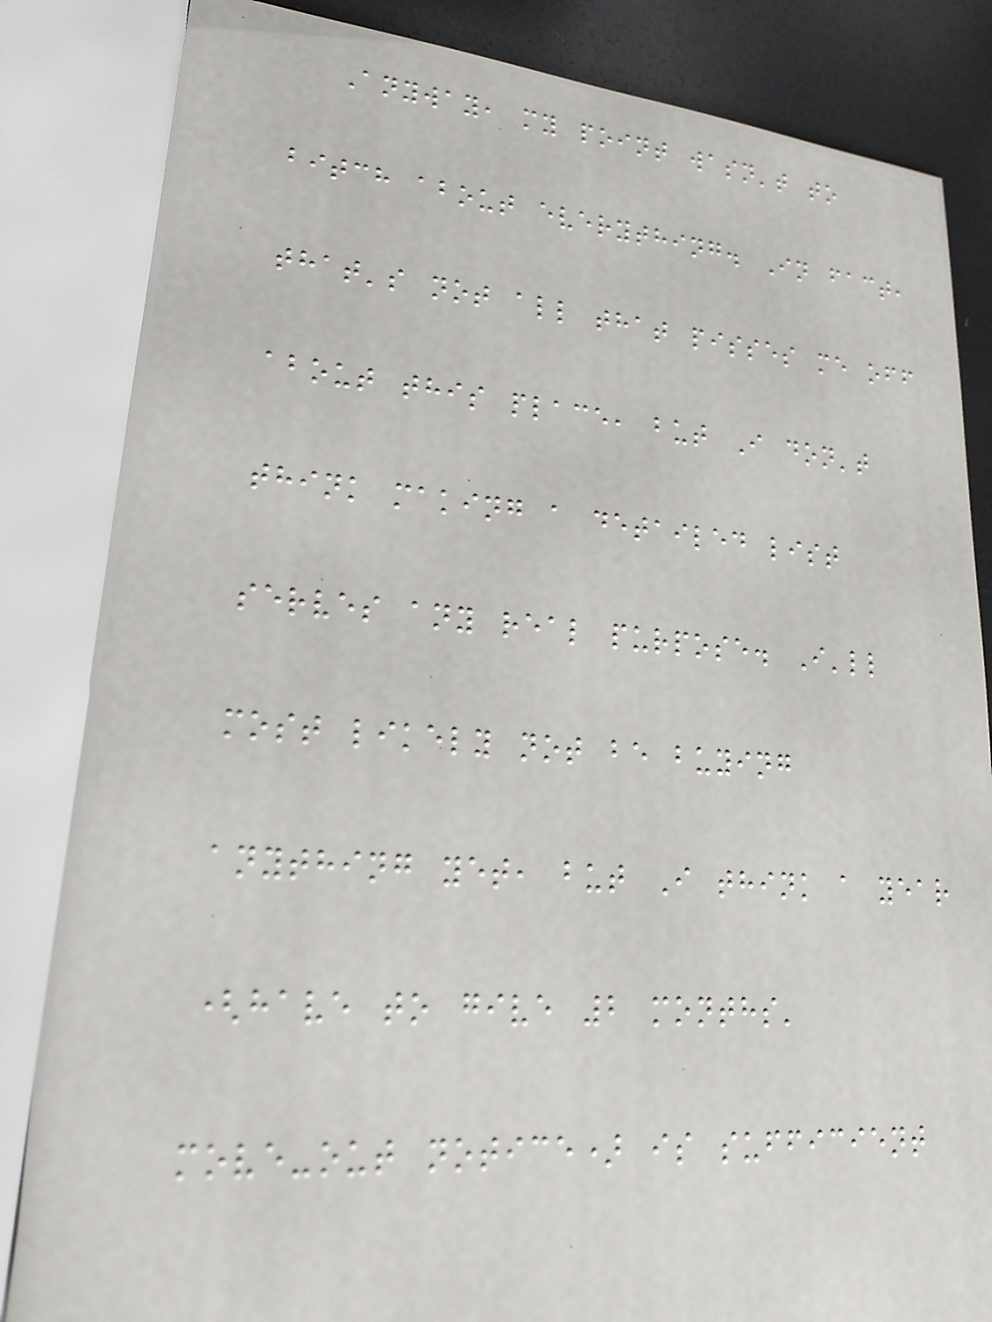Anyway, my point wasn't to
bitch about everything. In fact,
that's not all that pisses me off
about this place, but I don't
think making a detailed list
serves any real purpose. I'll
most likely not be buying
anything yet, but I think a year
(have to give 2 months'
move-out notice) is sufficient
